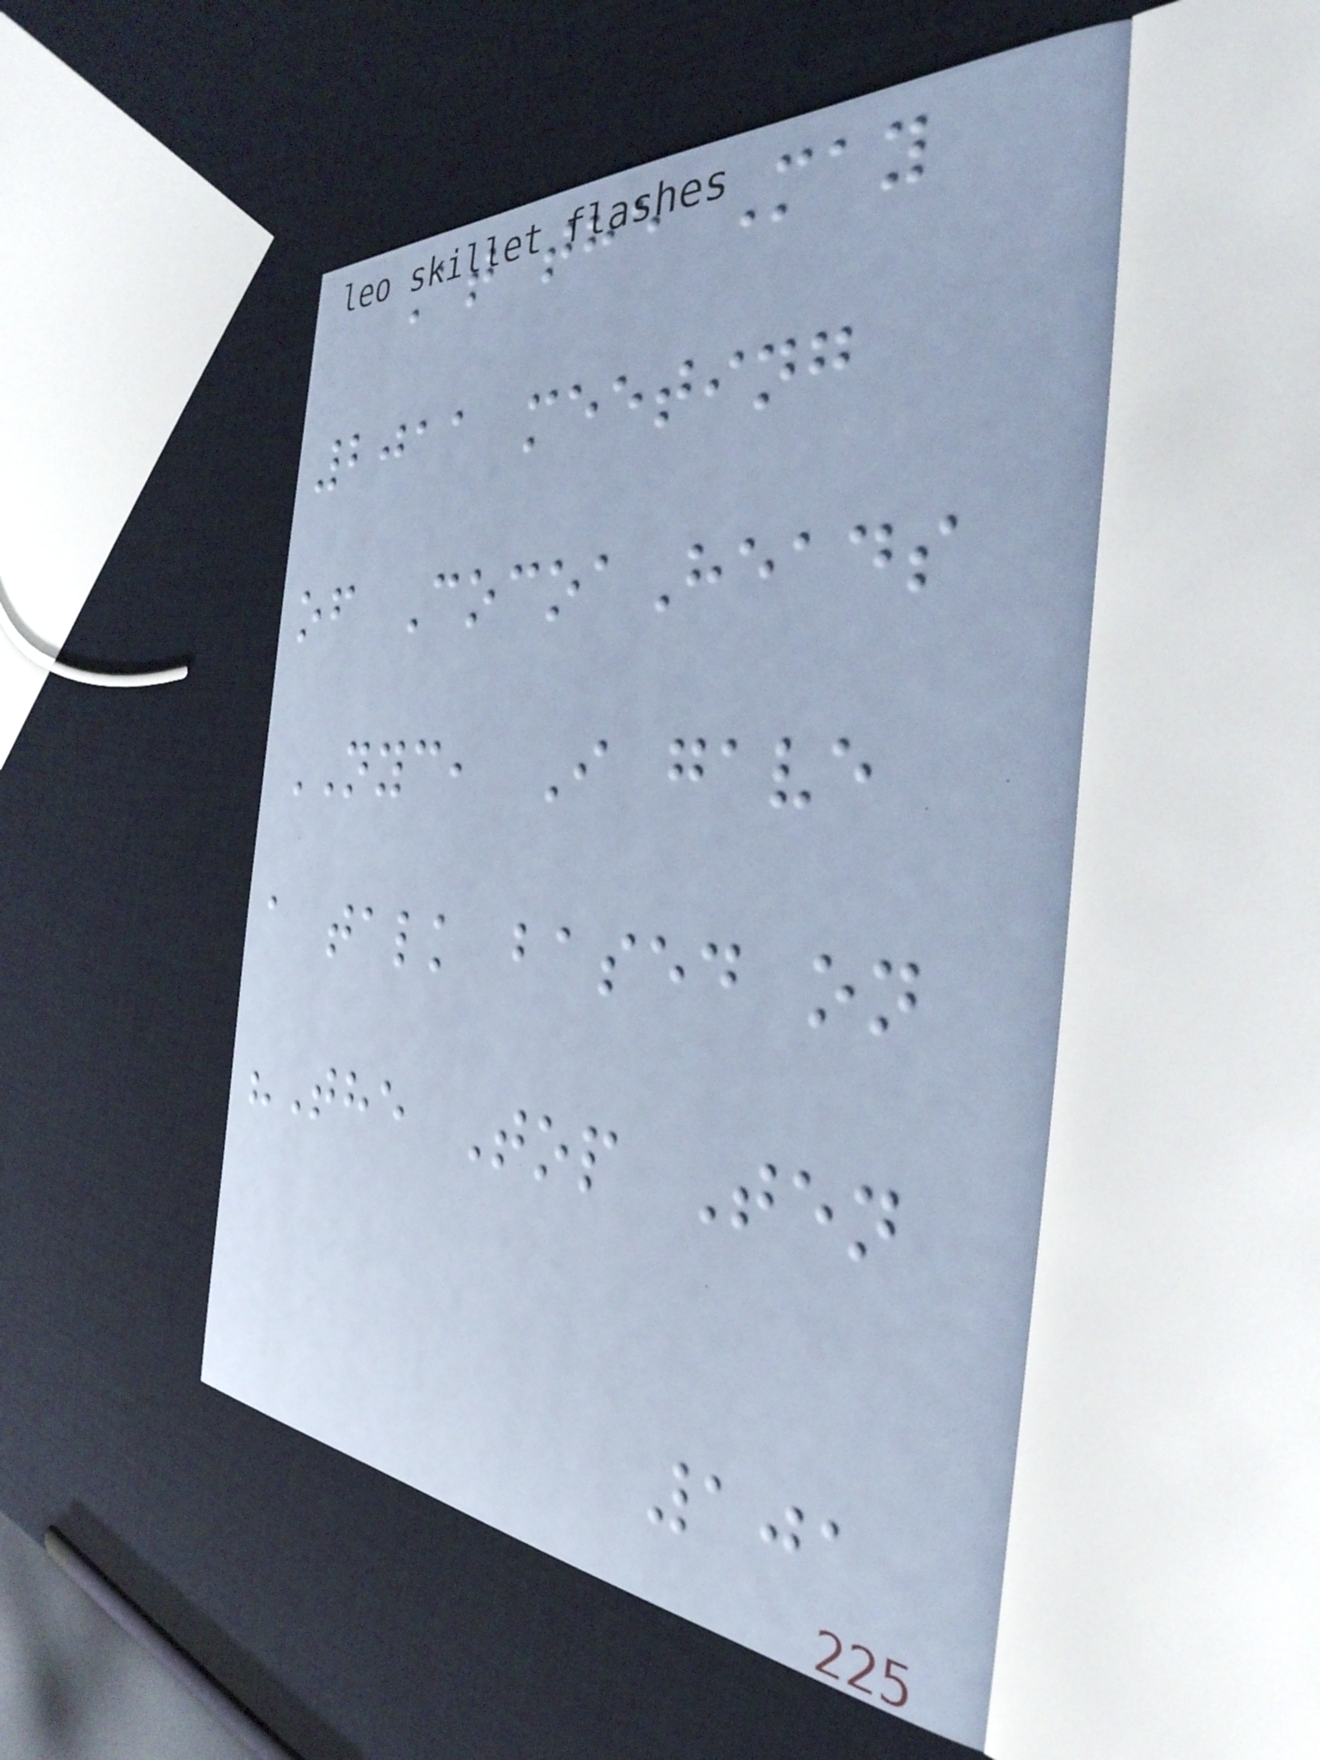At the May
2011 meeting
of CocoaHeads
NYC, I gave
a talk based on
"The Top Ten
101
